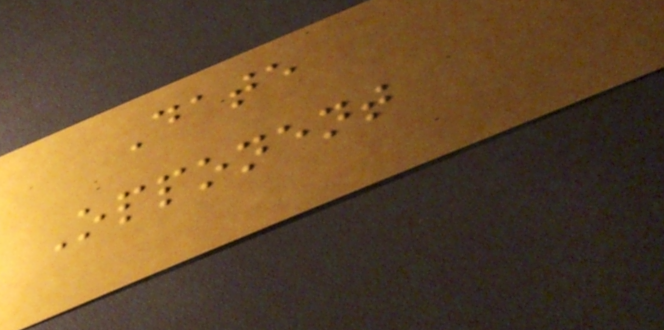Date
Opponent
